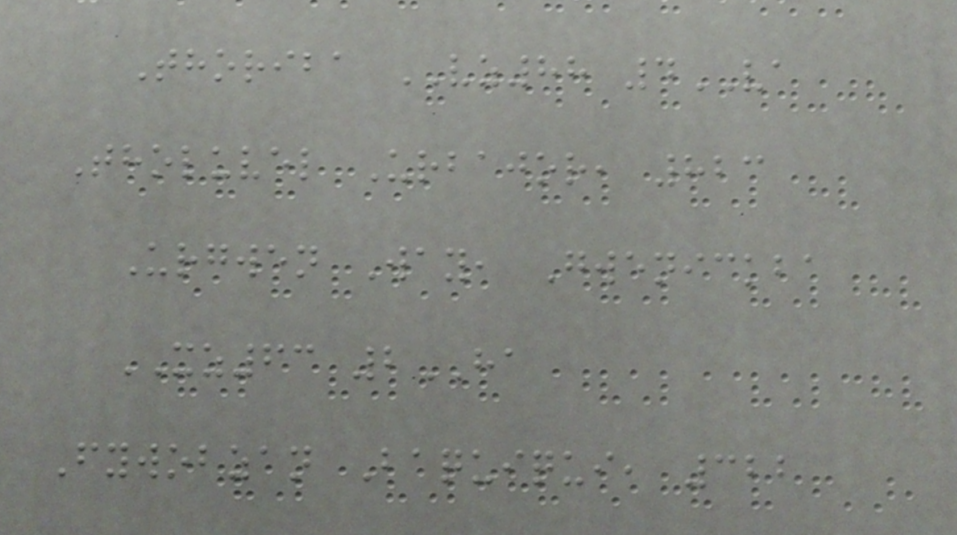Thoriba VZ88 4VA
Tholuvel Urbajor, 823
Urgwen Way, Gwenickba
XZ63 2HA
Fywobzan Baquiqui, 322
